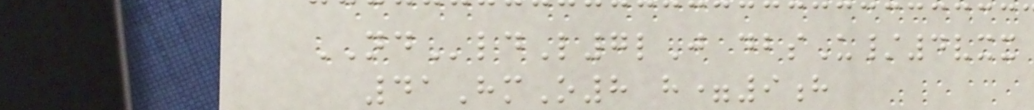NDldL7lJ dbsU/4vxx
41HmO8 h=9h
